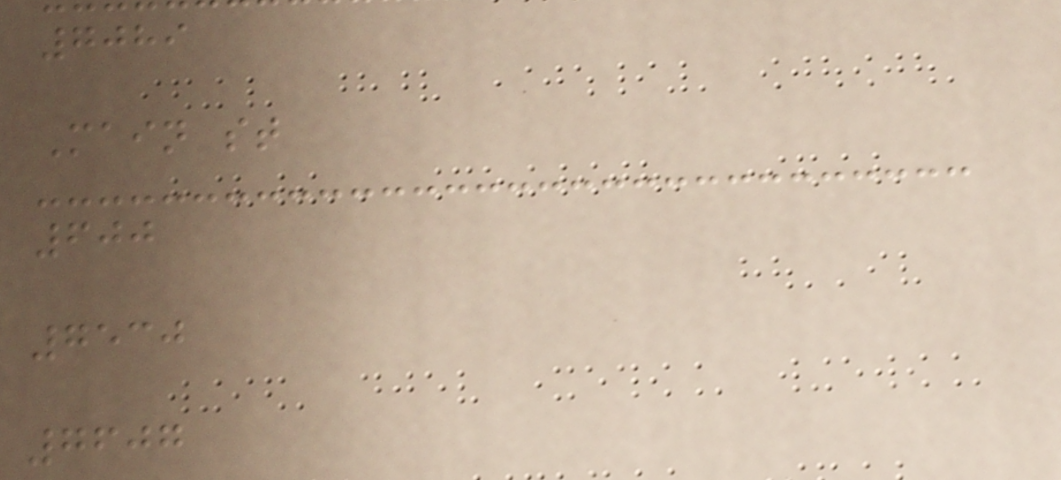7089
Main st
600
7530
7607
